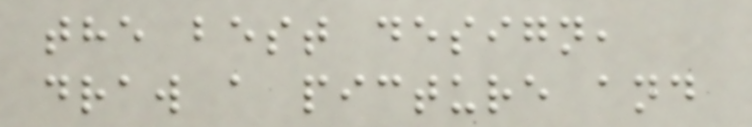the best design,
draw a picture and
